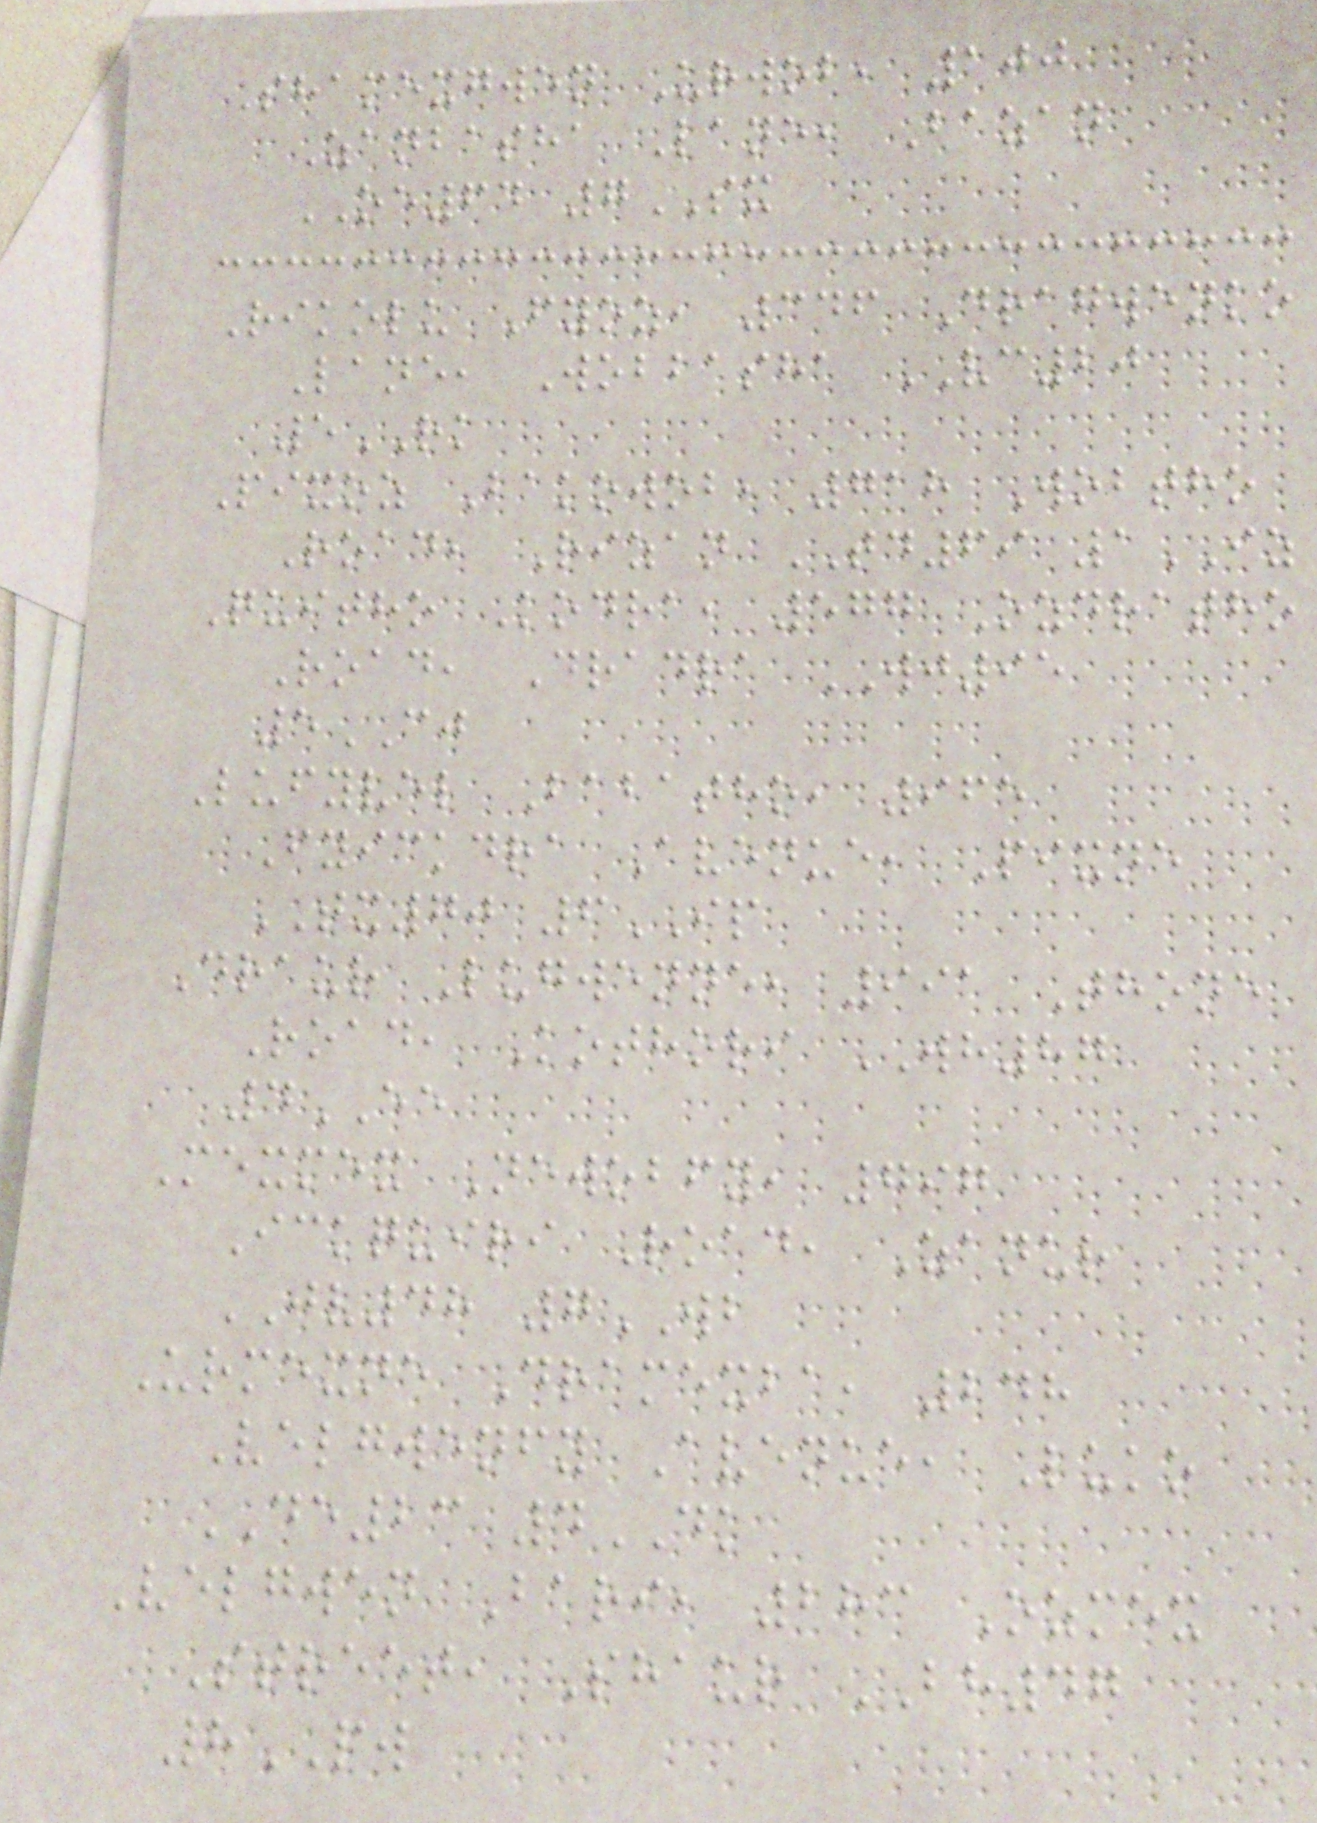Shamexgwen Urwob, 100
Zanbasha Lane, Bazan
OE64 7SX
Rikolu Fyoz, 346 Dragwenko
Lane, Wobbasha VC20
5RK
Pixoz Bakowob, 718 Wobtho
Road, Rizan TD69 1IZ
Quitho Kodra, 577 Ozdratho
Road, Dradra WJ95
5CJ
Lufyvel Babatho, 965
Fyickdra Avenue, Pixne
TX70 6IP
Draur Lugwenne, 991 Thone
Road, Kothori WH87
4EE
Mexmex Newobfy, 797
Ickquiri Road, Zanur
JV48 7WB
Urmexne Dramexba, 248
Velgwenfy Avenue, Luko
DE23 4DK
Velgwen Bari, 283 Ozmex
Street, Shaur BH47
8PW
